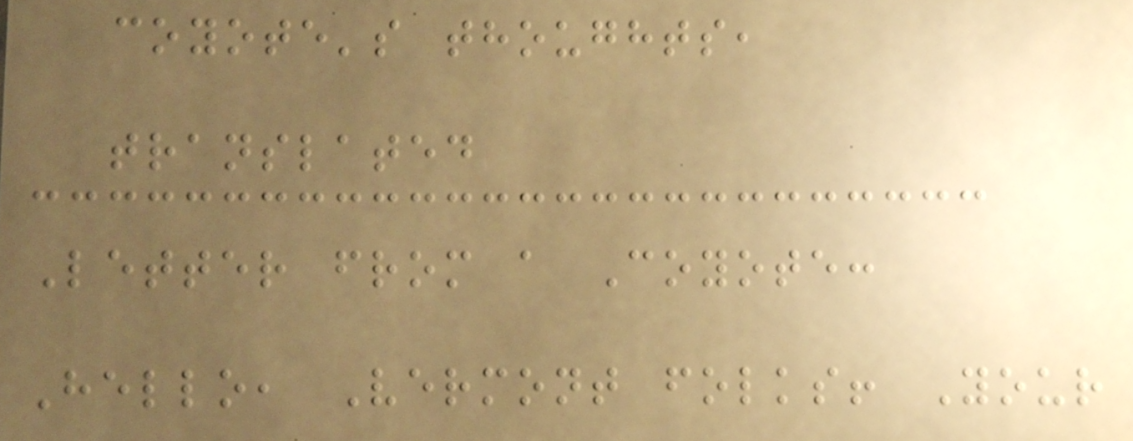coyote's thoughts,
translated
Letter from a Coyote:
Hello, Vermont folks! Your
